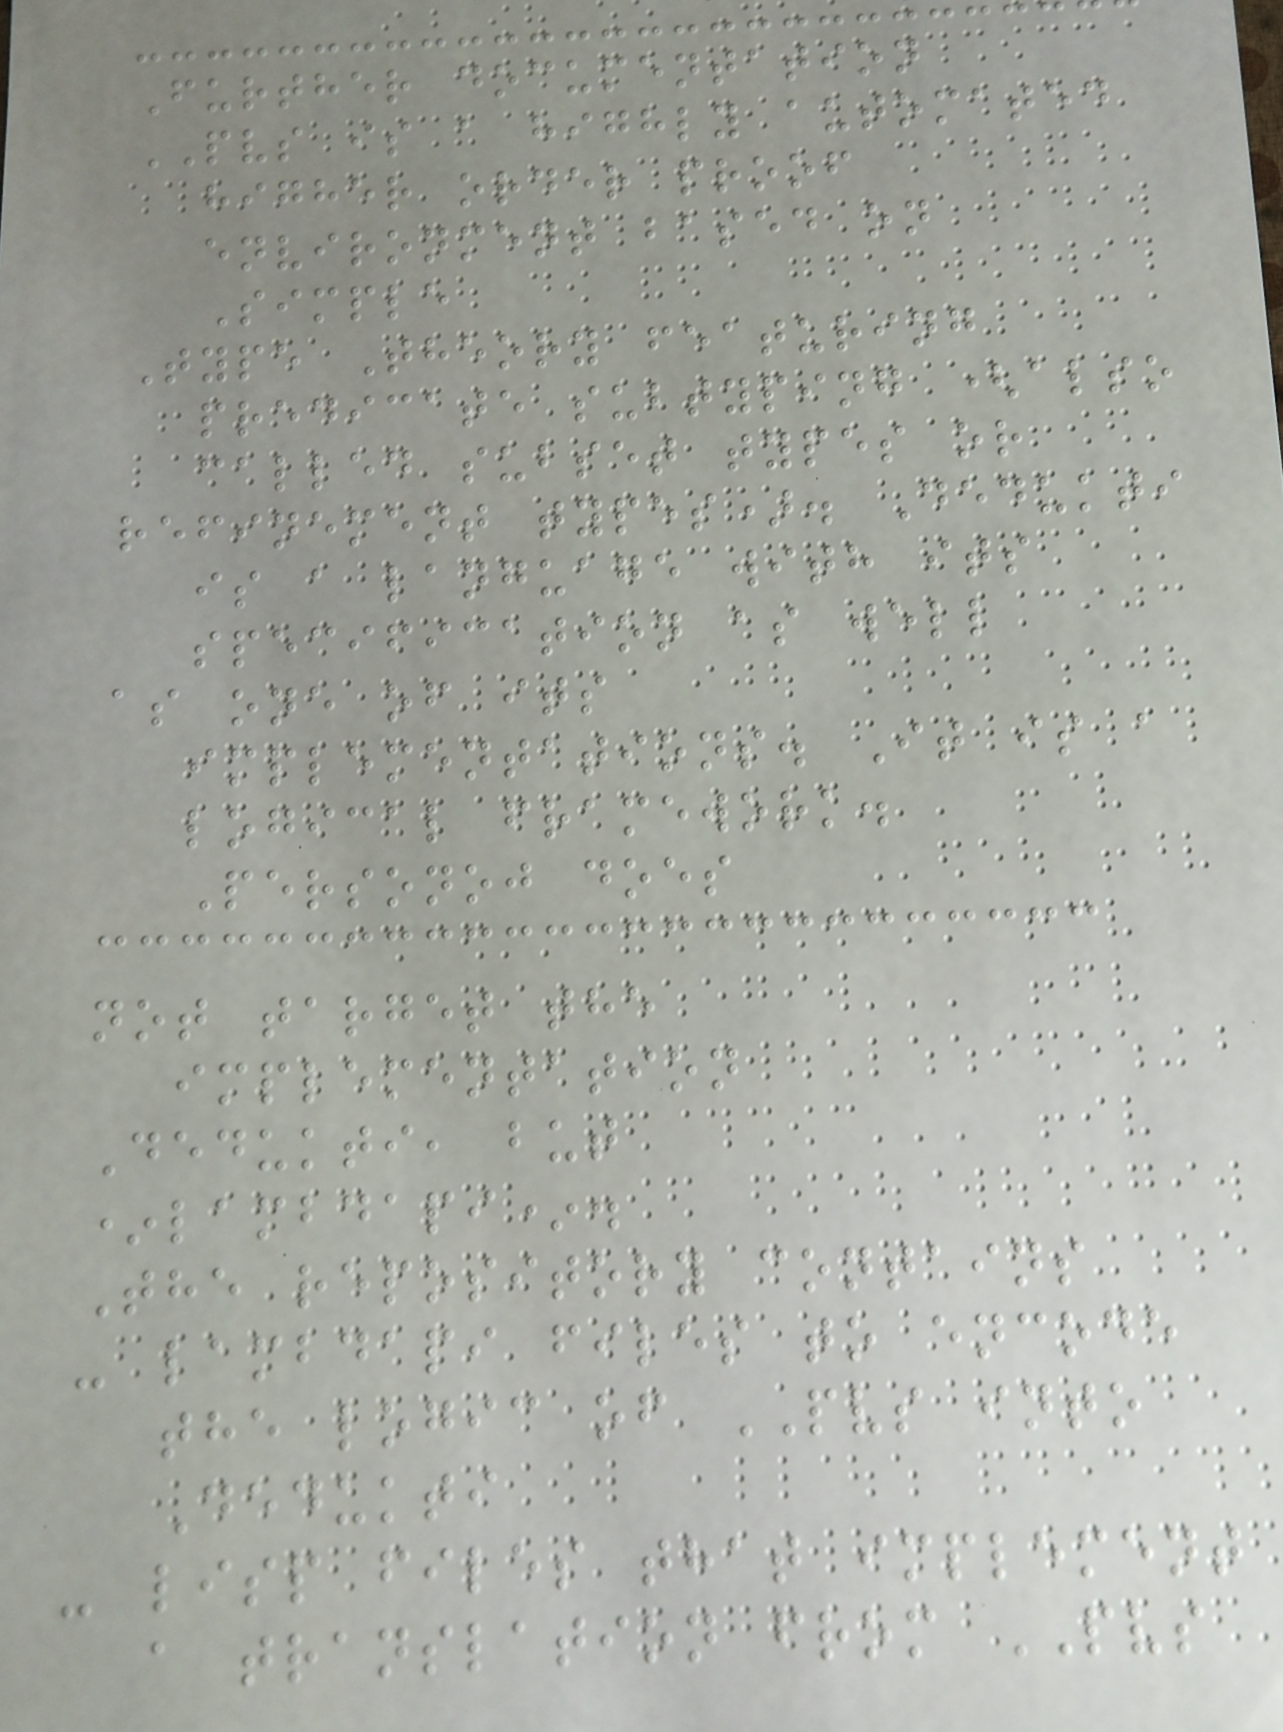Further documentation
PVS is a highly automated
higher order proof
environment based on
Simple
Type Theory featuring
predicate subtyping (also
called subset types or
refinement types). Dedukti
is a language with its
specification as well
as one of its
implementations. It is a
logical framework.
Personoj does
not target the
implementation
Dedukti, but
*lambdapi*.
The repository contains
- lambdapi files to encode
the logic of PVS into
Dedukti
- lisp files that implement
a translation from PVS
